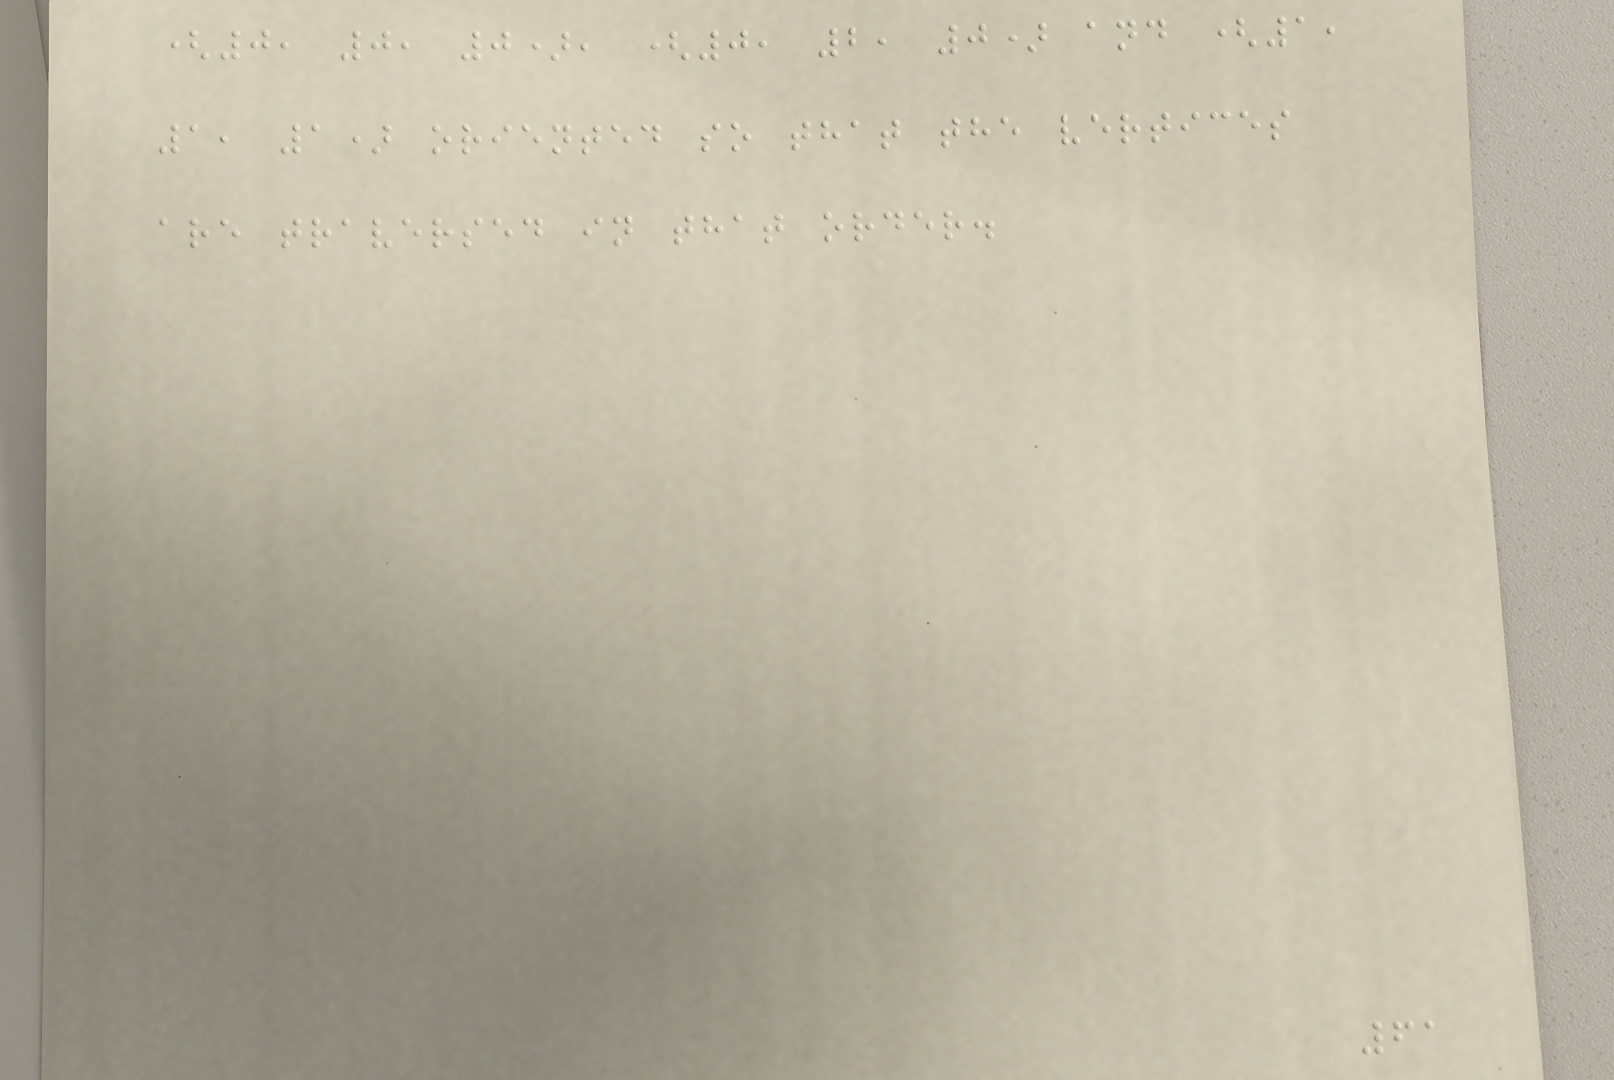(0, 0, 0), (0, 2, 0) and (1,
1, 1) oriented so that the vertices
are traversed in that order.
61
